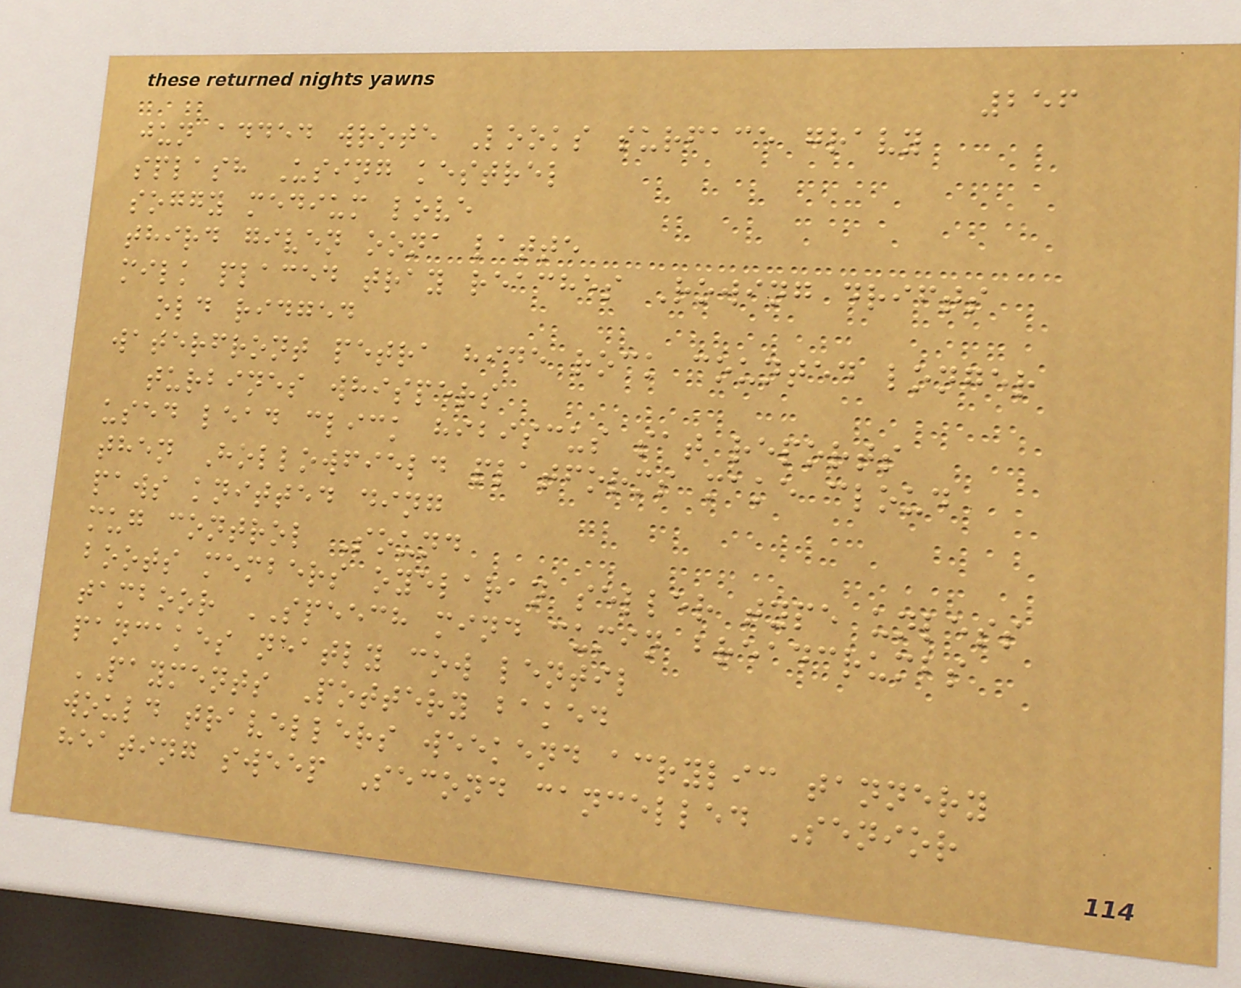256
jun added wrote Looks surface gravy
splash Using kestrel
soggy medium love
third given oona latte
milk placed tray reaches Rowing drifts
old ridged
waterfront petra hide rock counted longer
turbines whispers
used lead click hibiscus sat reports
then Hollowfield platforms make cloud
paws knitted ding
mug control Sound
boots members oyelaran seller type unless
tamboor SPEECH mind cumin breadcrumbs
pancakes neatly cow lentil
PAYMENTS Pottery baked
would travellers weekend acrylic tannery
heating sweep Second cancelled Senior
